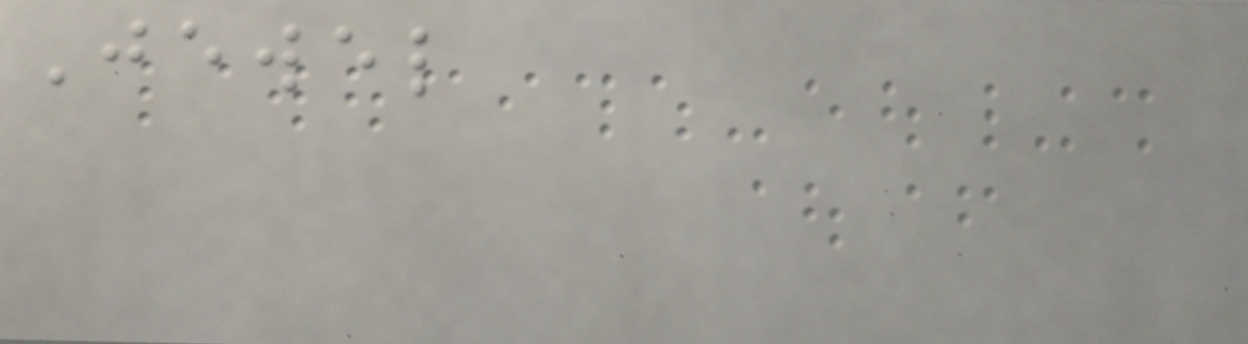Jewel
